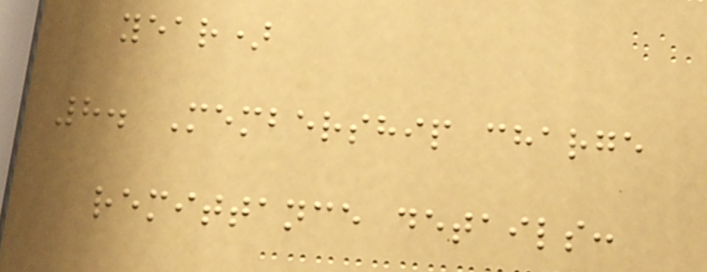year)
8. Membership charge
remittance details:
